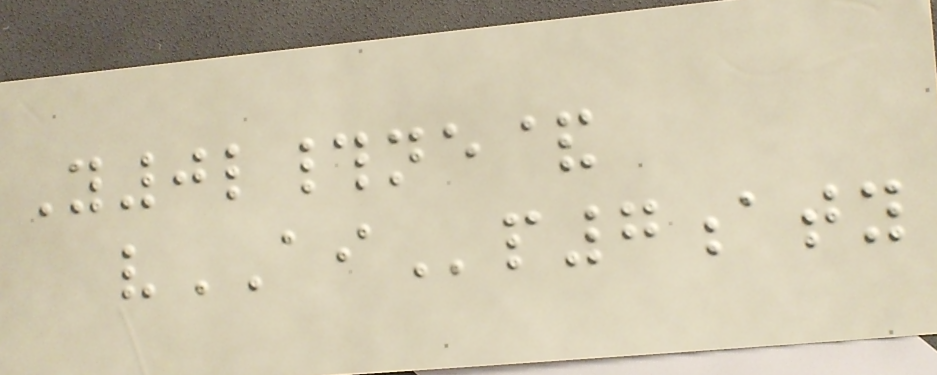Y0l#ne&
vAIp7aty
